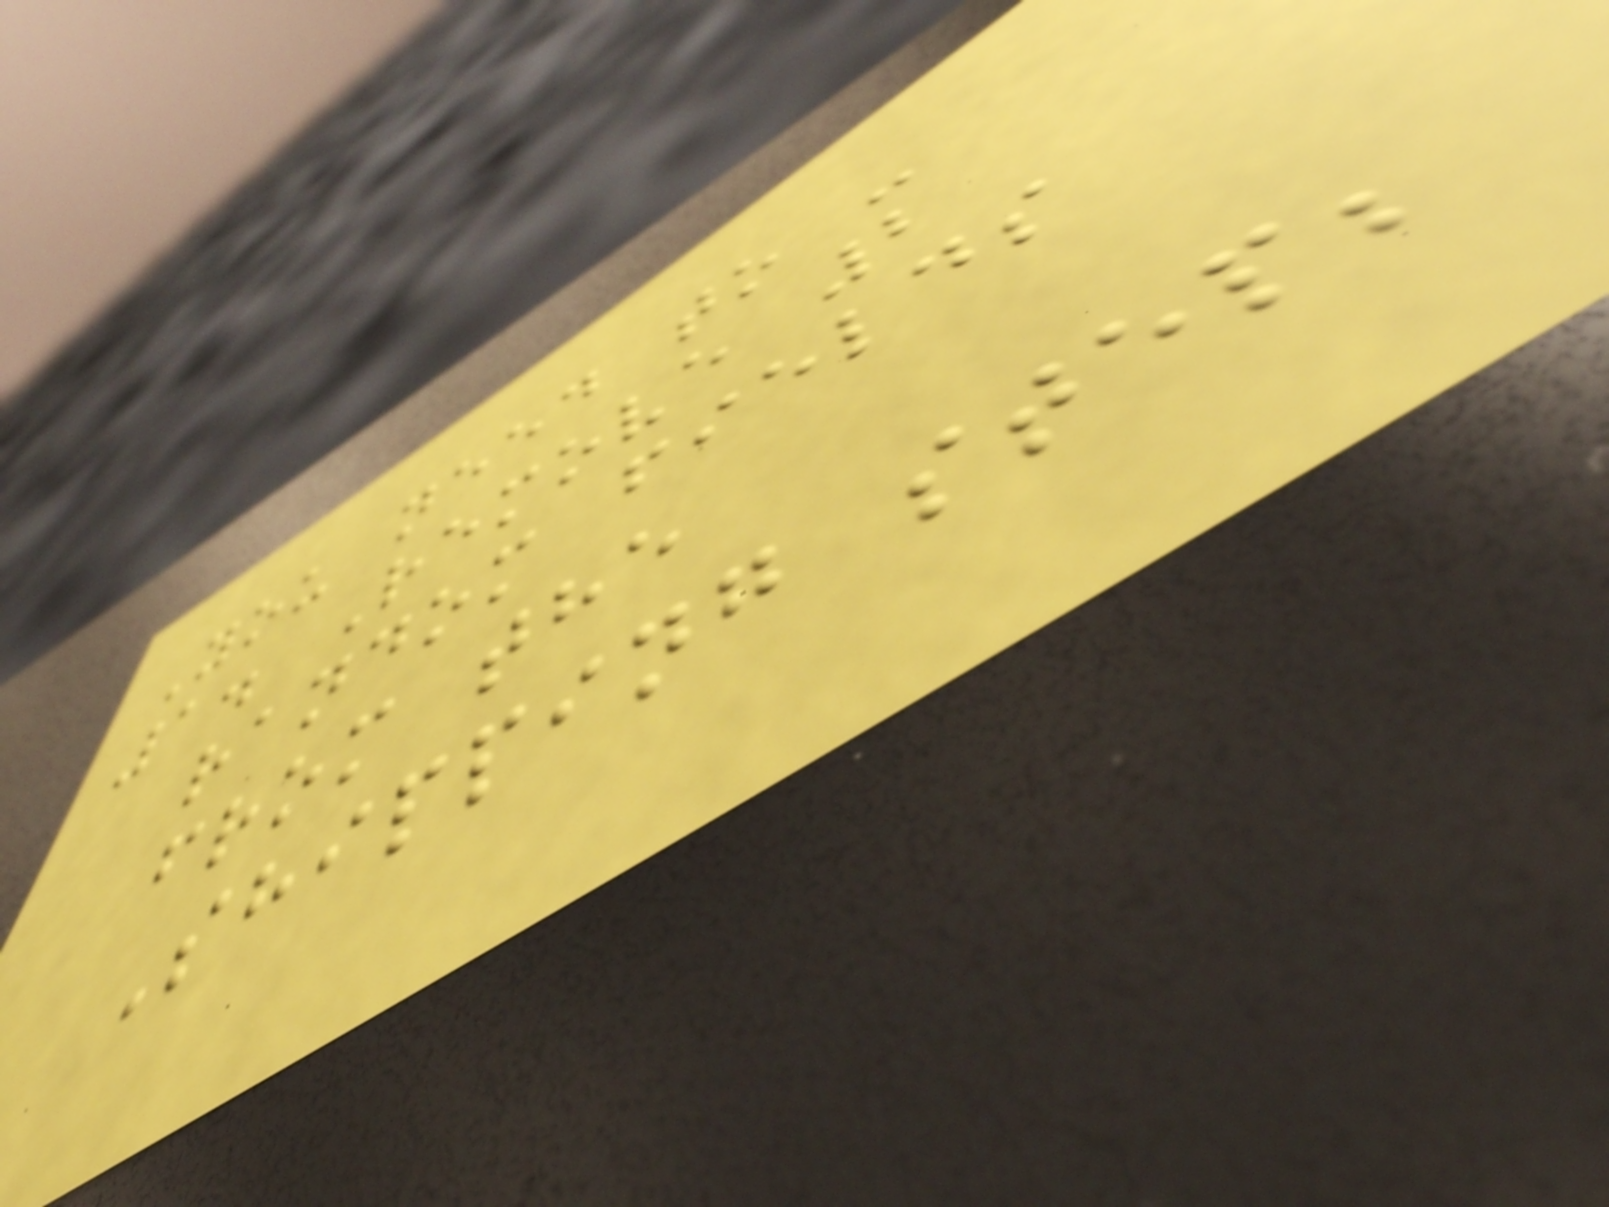You need to -
1. Remove 2
random fields
from the
Shipping step;
